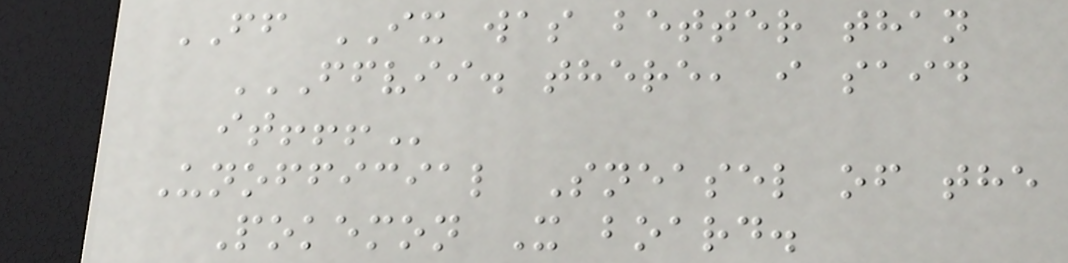FF IX was better than
FFVII. THERE, I SAID
IT!!!
Unofficial Sneasel of the
Pokemon X board.
